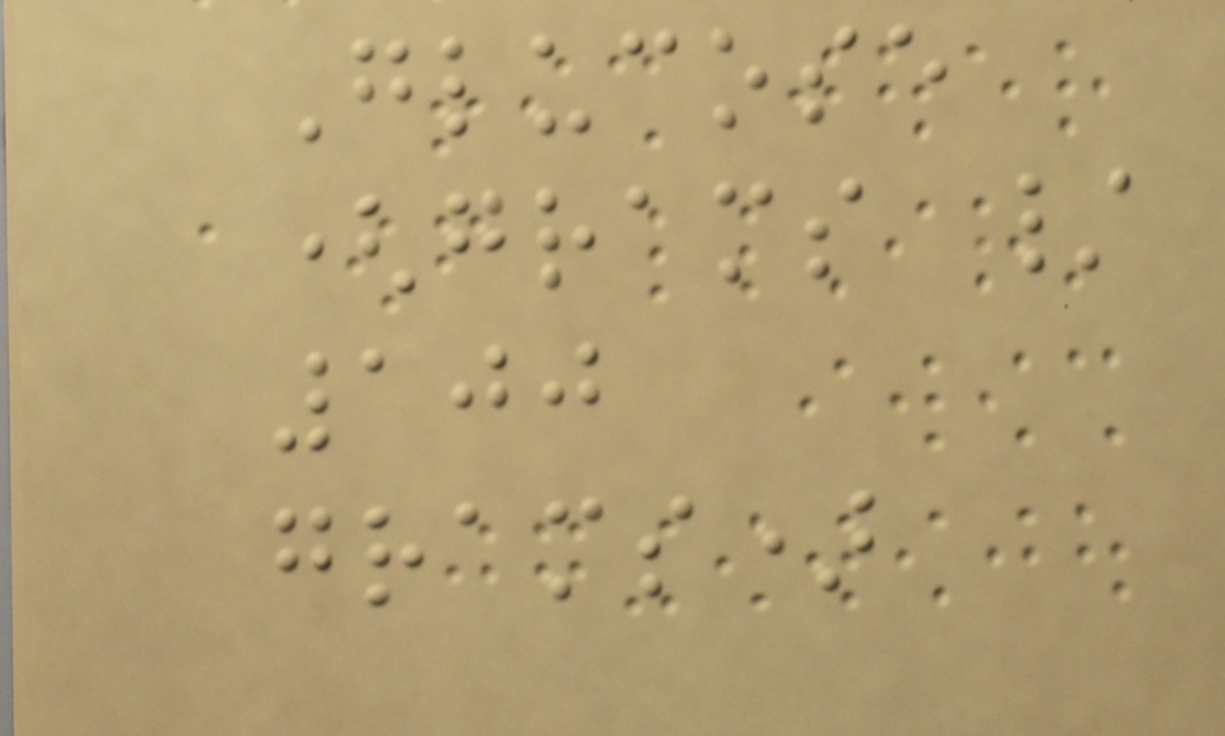Glucose
(grams /
100
grams)
